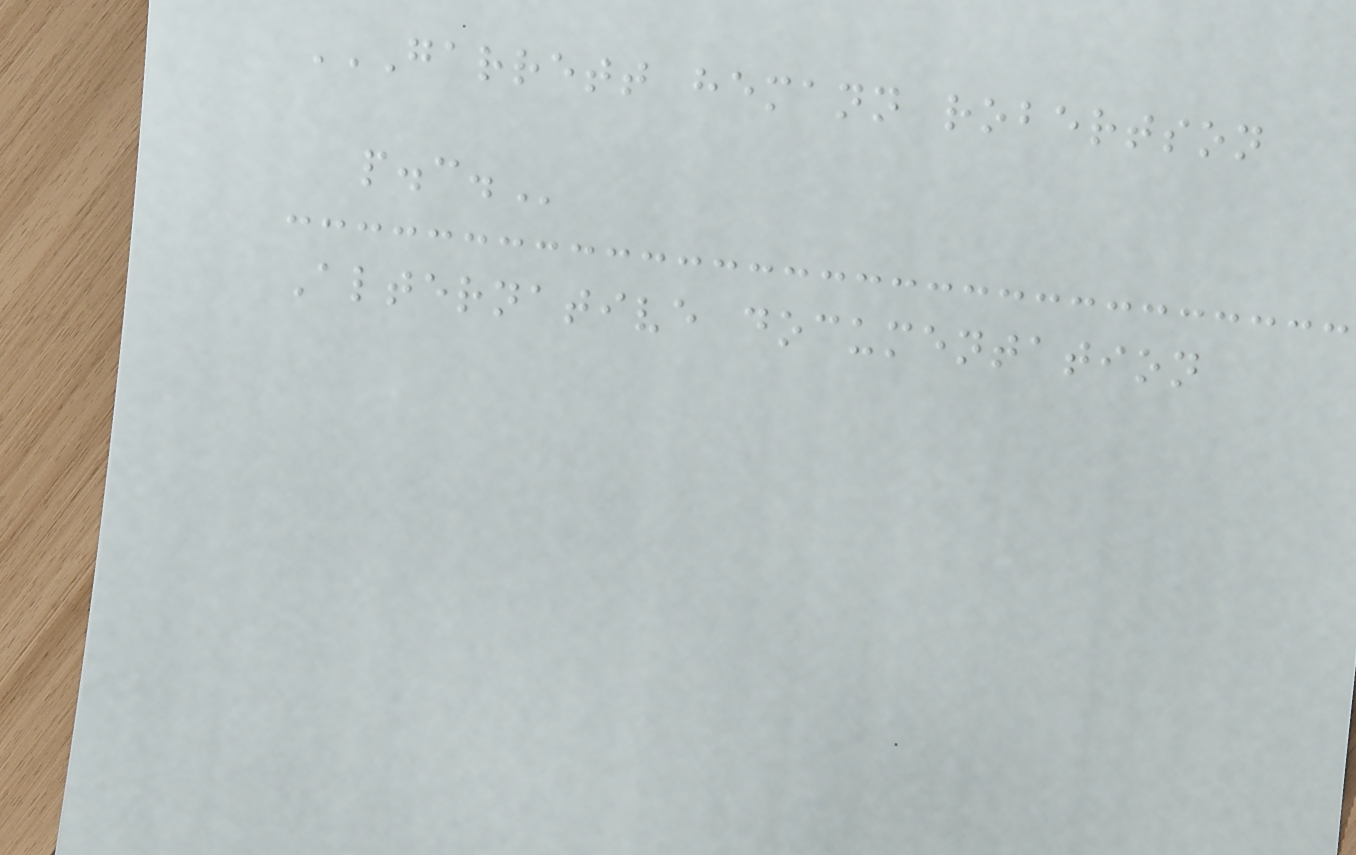GARRETT HEMANN ROBERTSON
P.C.
Alternative documentation
